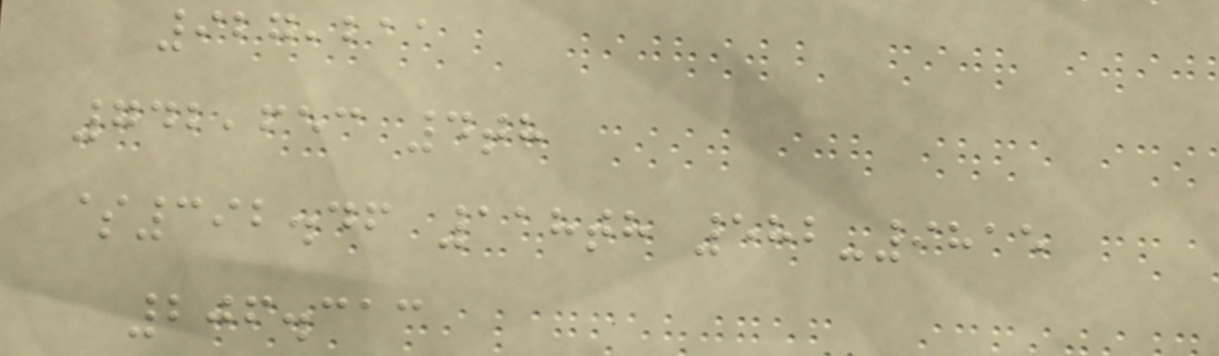927,211
742,653 4th
$392.46 118th 582-9815
206.313
